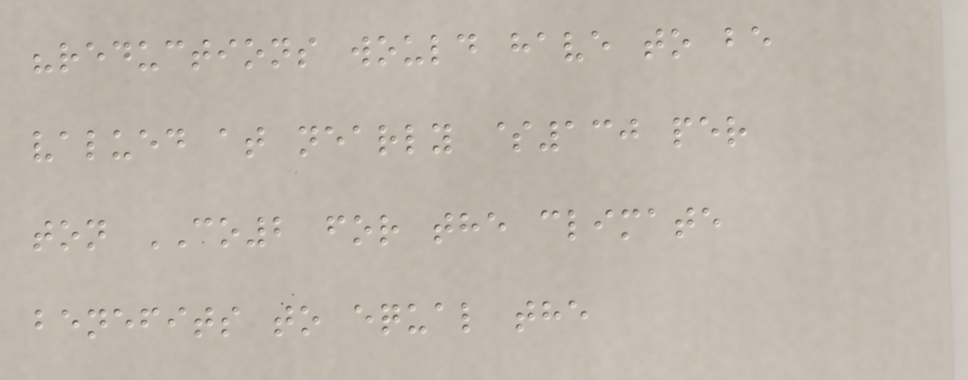"reductions would have to be
valued at nearly $130 per
ton CO2 for the climate
benefits to equal the
